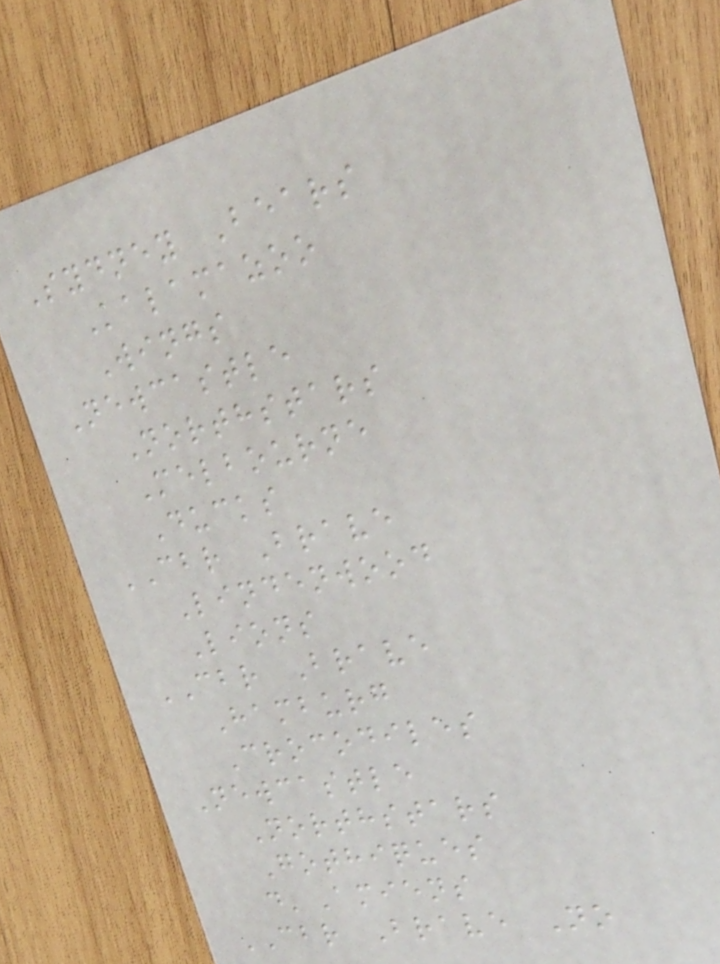Sydney Bears
Kalamazoo
Wings
Newcastle
Northstars
Melbourne
Ducks
CBR Brave
Lindenwood
Lions
CBR Brave
Hamburg
Crocodiles
Newcastle
Northstars
Gothiques
d'Amiens
CBR Brave No
